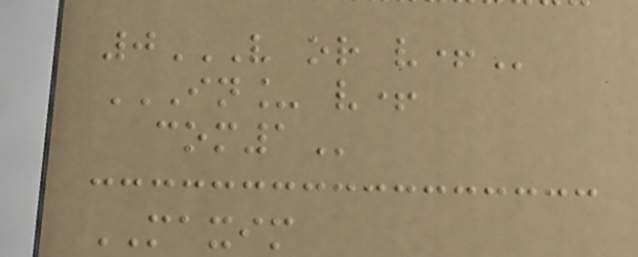0V OR V+
IN_ V+
COM1
MAXIM
